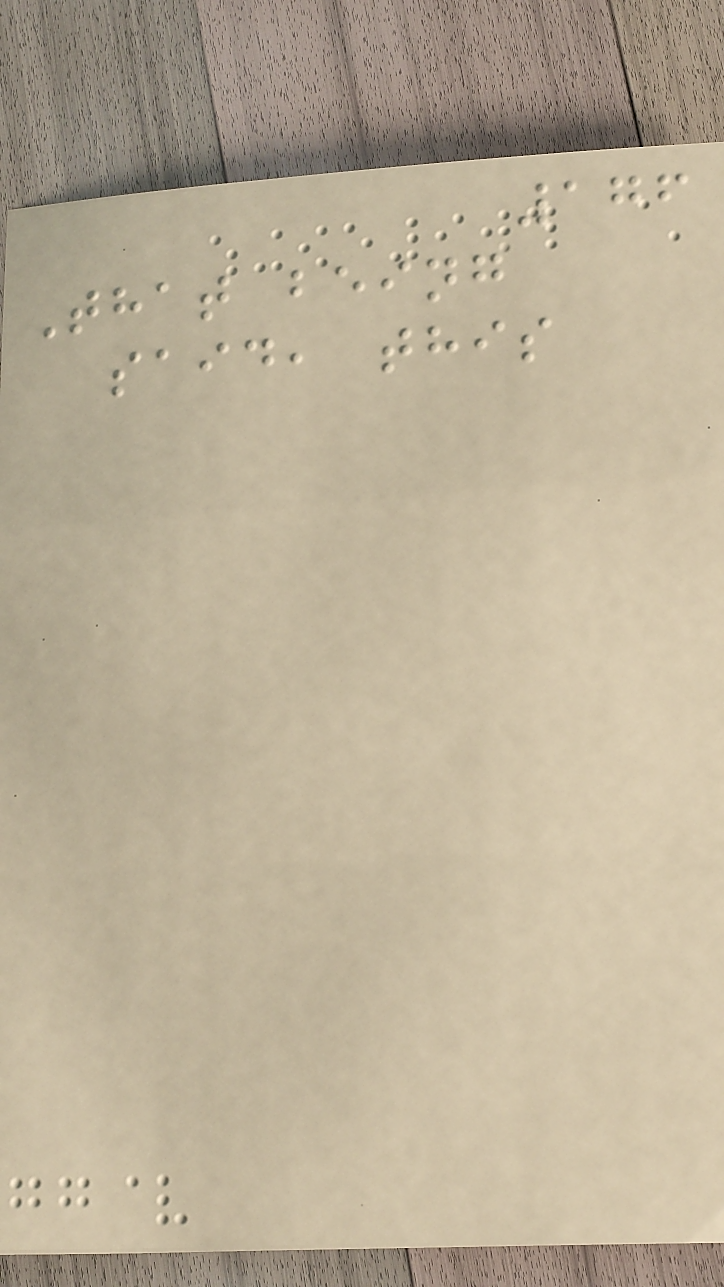176
That being
said, this
